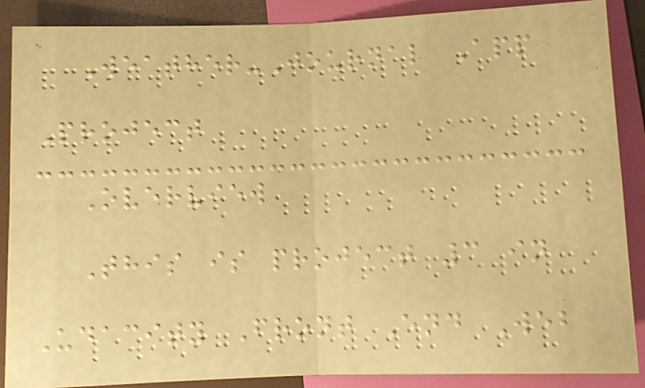Weather-Journal App
Project
Overview
This is project 3 in
Udacity Front End Web
